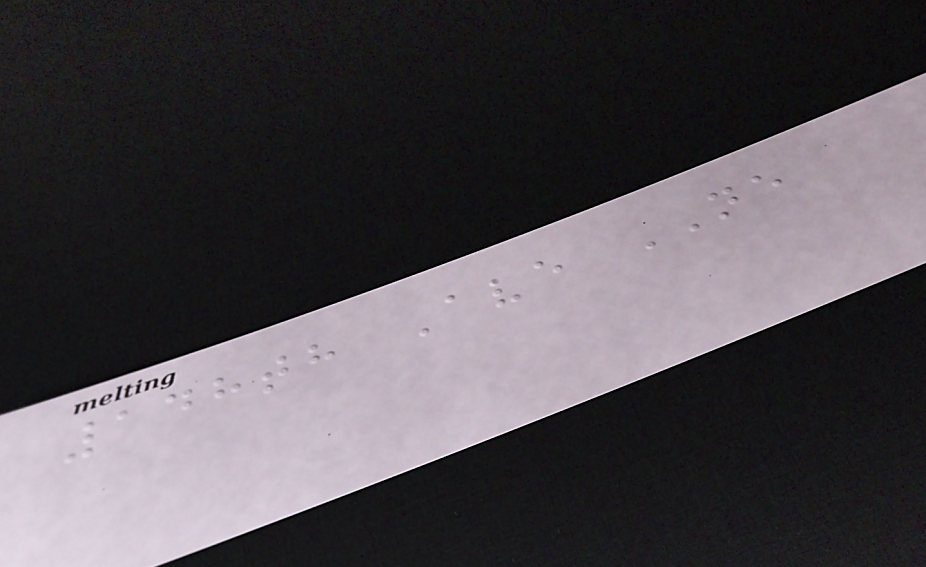148th Ave NE
